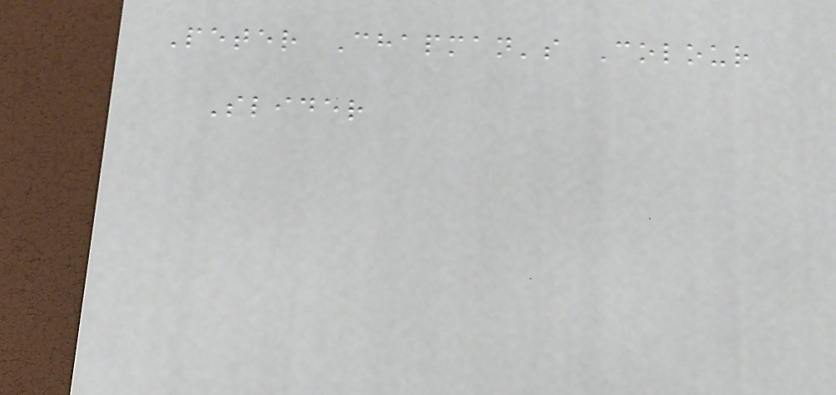Peter Chapman's Colour
Slider
